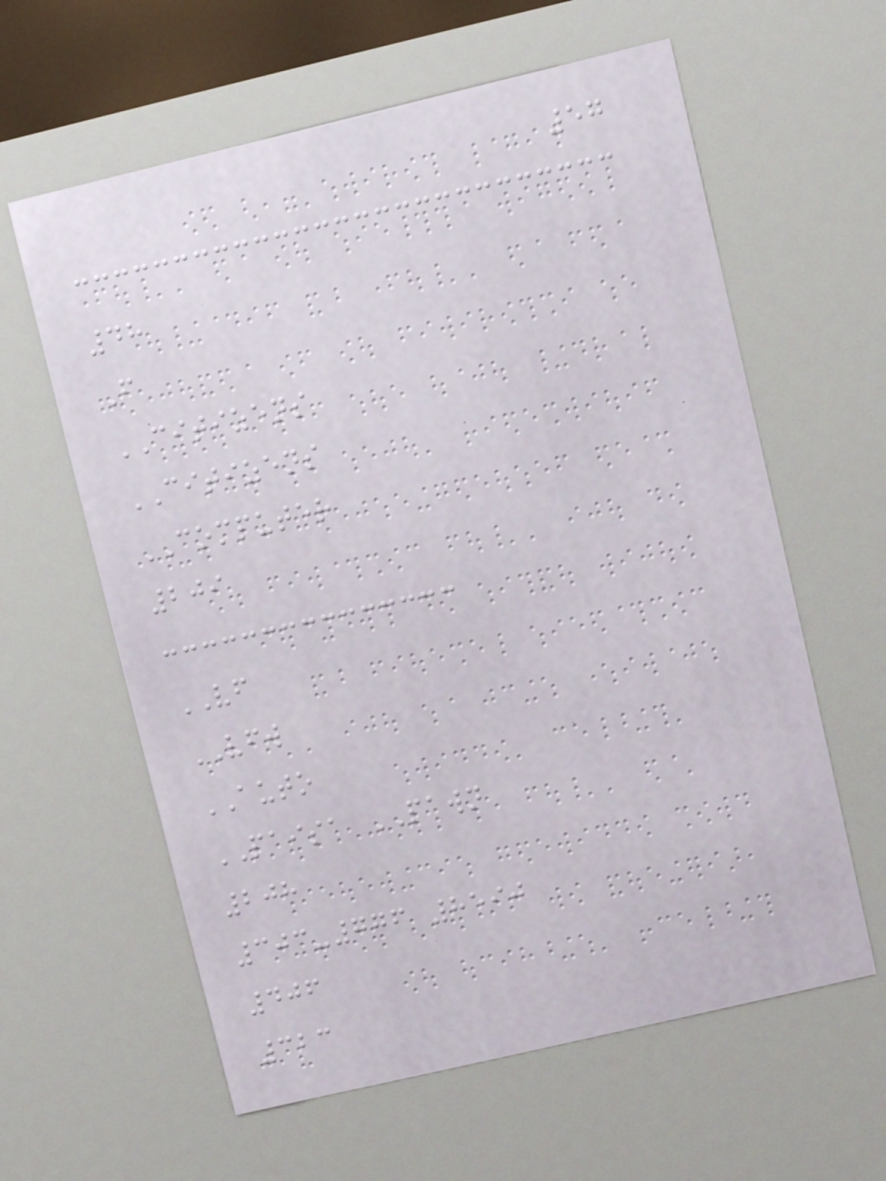57
48
F
CITIZENS
CITIZENS
COMPUTER
209
VF
VFW
AUTO
PAISA PAWN
208
303-776 8590
406
323
